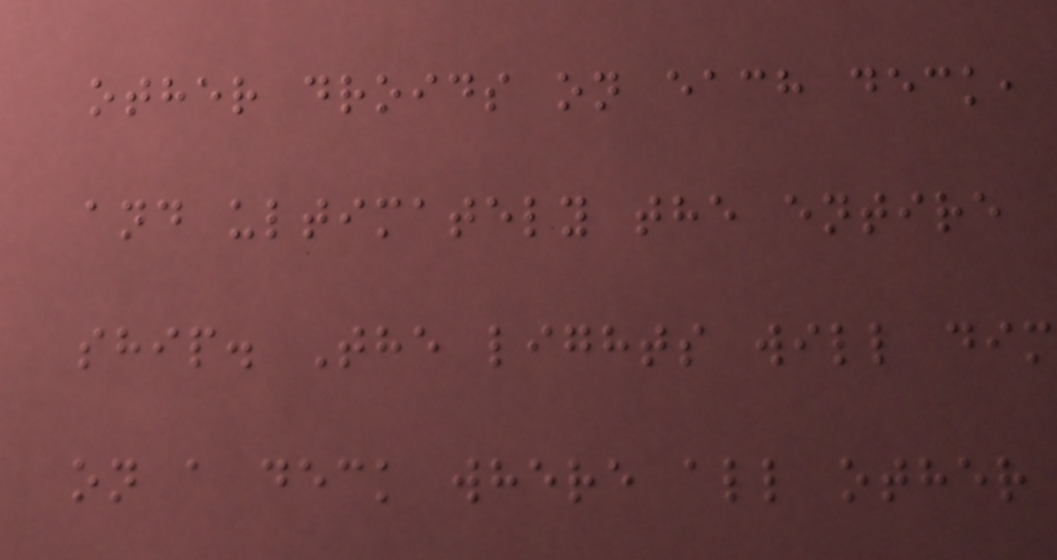other droids on each deck,
and ultimately the entire
ship. The lights will dim
on a deck where all other
